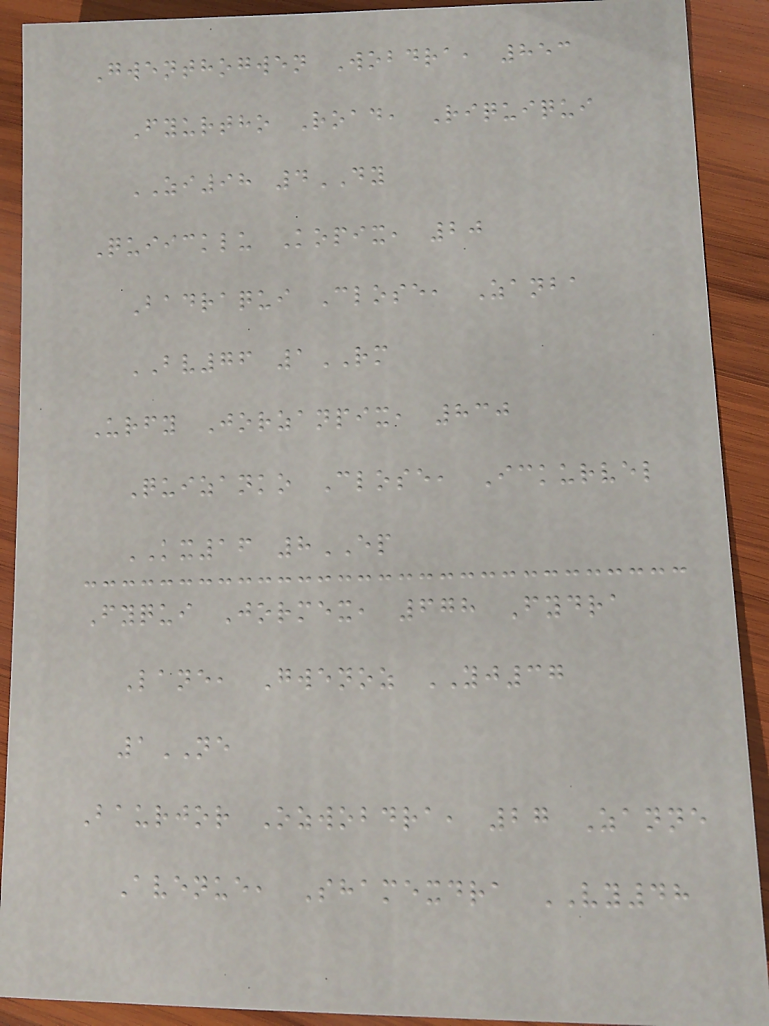Gwenthogwen Wobdra, 853
Fyurtho Road, Riquiqui
ZI98 4DY
Quiicklu Kopix, 20
Badraqui Close, Zanba
BV76 1RM
Urfy Jorzanpix, 830
Quizanko Close, Ickurvel
KX16 8EP
Fyqui Jormex, 678 Fydra
Lane, Gwenoz YJ37
1NE
Baurjor Ozwobdra, 27 Zanne
Avenue, Shamexdra VY48
